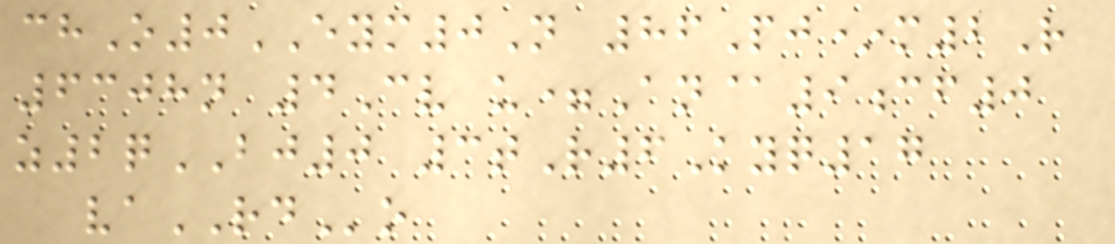chO0EYM0N 86Pj*m2R
6308n 4Cv u=An@9cf0
z2qBJ0 3tR6Kyq17
vaRDo
